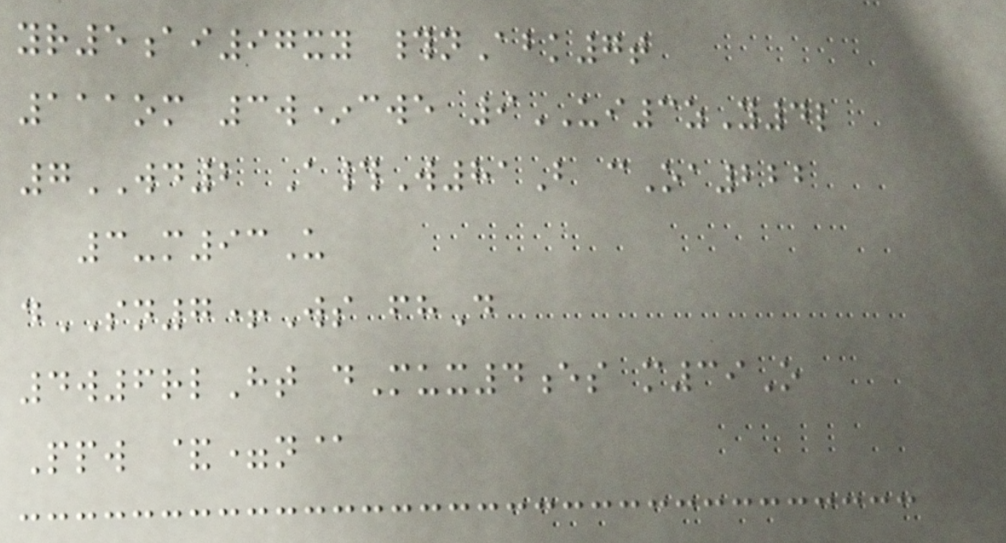yr5ai97xy #nAbk7t
111om 3w*cwe 9UI3zY4l
7WD2 A#W81B cOa222
3-m93U
dSN7+Ws fhD
4w6rlHt dMux4es m39O
Ppw &=n@
